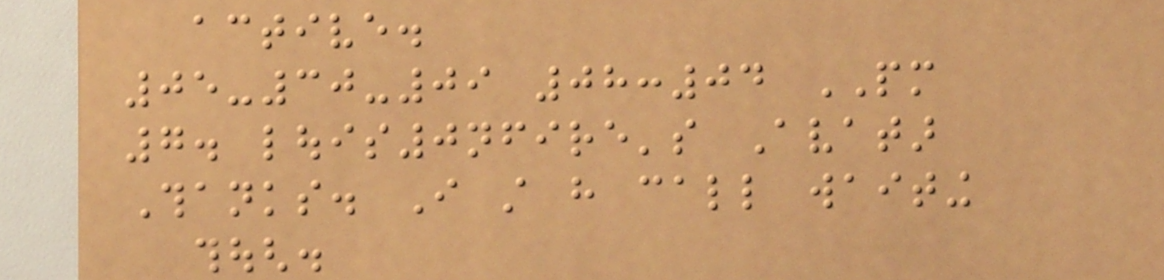active.
05-30-09 08:04 PM
7. louis0nfire's Avatar
Thanks. I still have call waiting
though.
